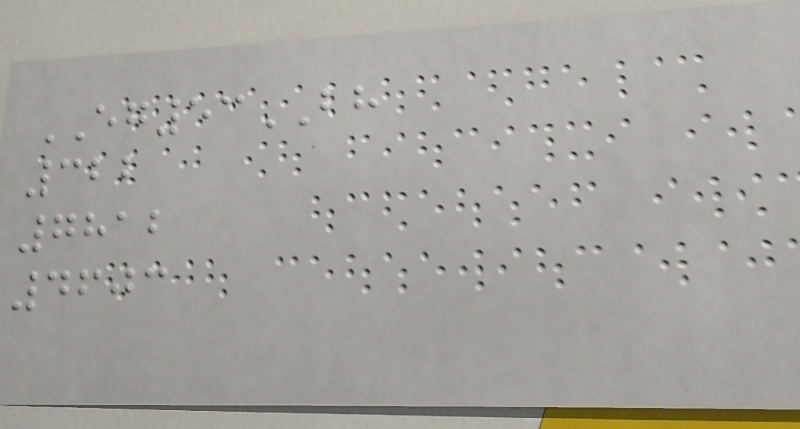EG53BH
322
7812
4603
